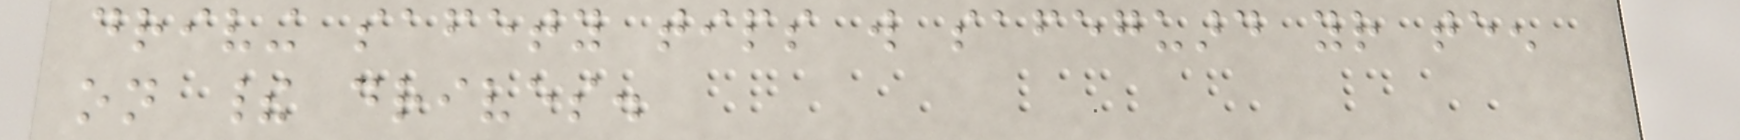driving safety tips will safeguard your teen
on their drives.
